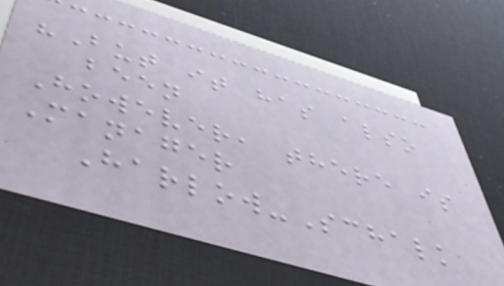"But it has also
been
However, there is
Manager
Harlow-Schalk
